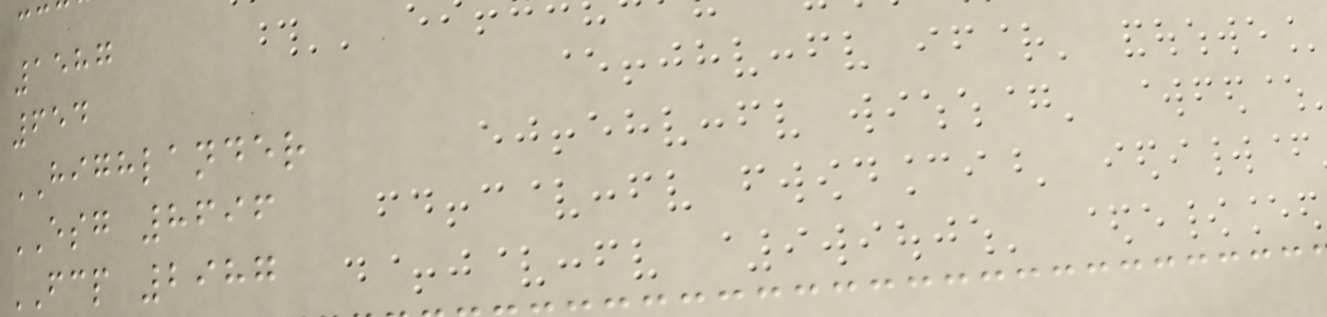1587
654
HIGHLANDER
ESG 8696
FCP 2987
